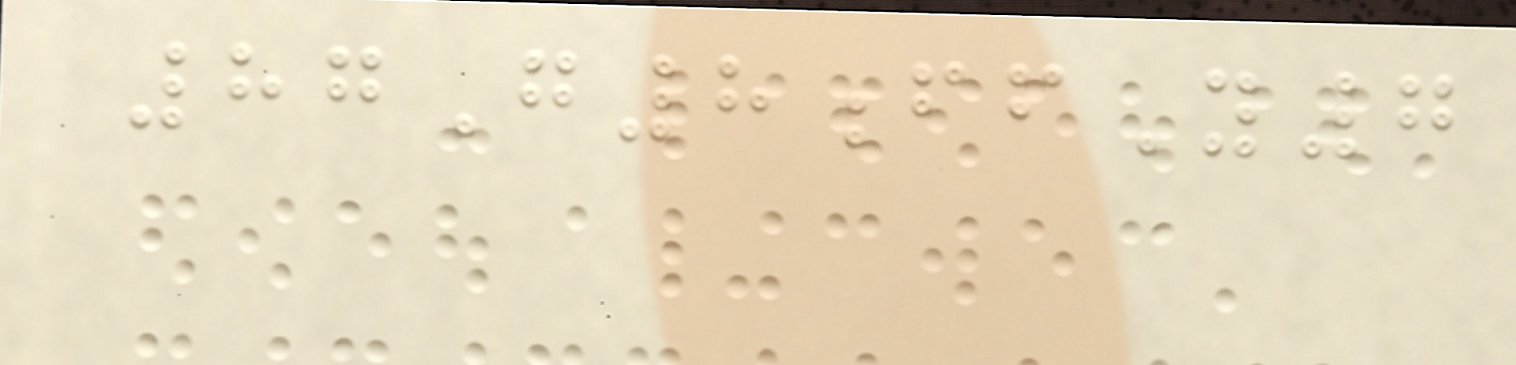87G8ffY7
